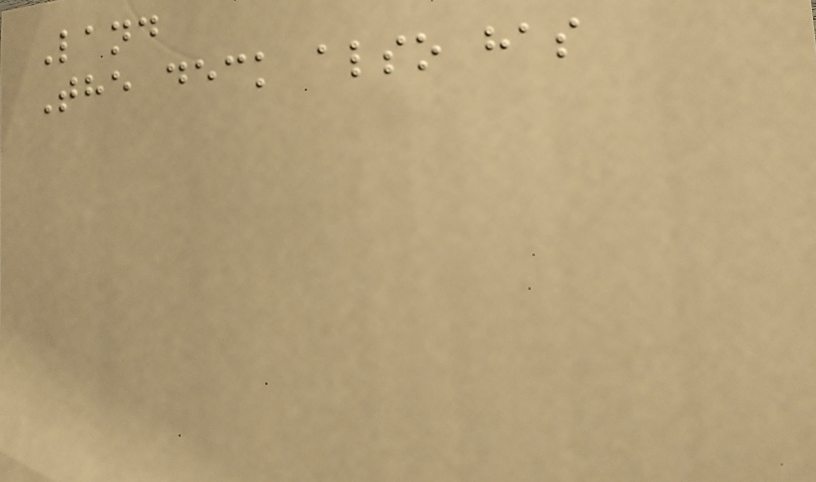Land
The deck also has
